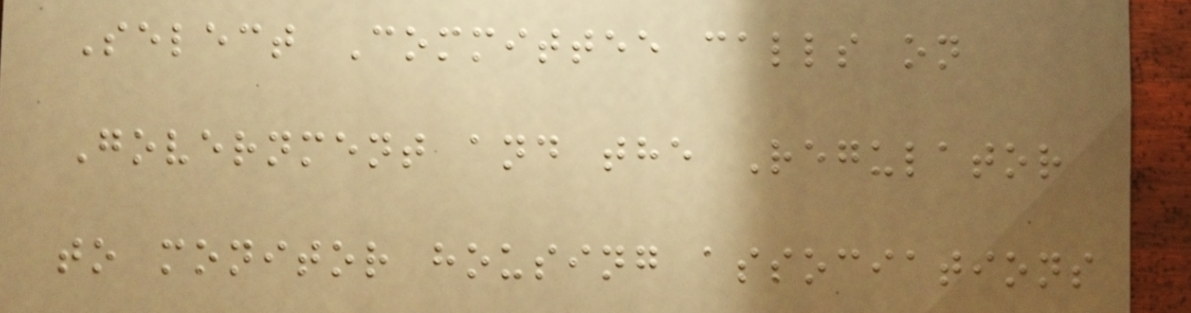Select Committee calls on
Government and the Regulator
to monitor housing associations
